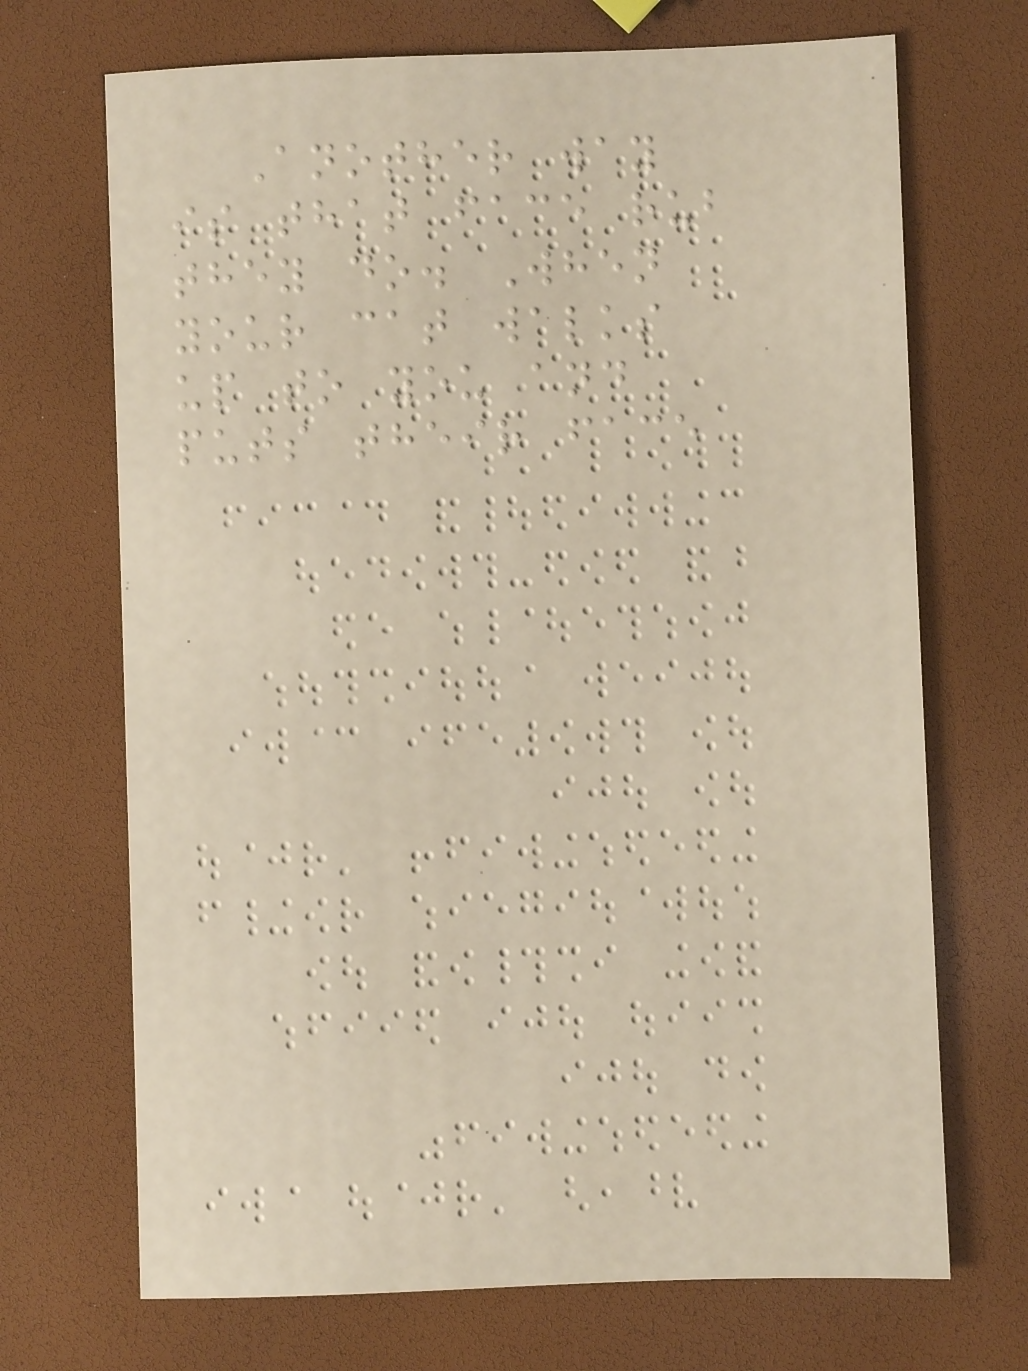Another way
is that face rub
they do. When
your cat walks
up to you and
puts their face
